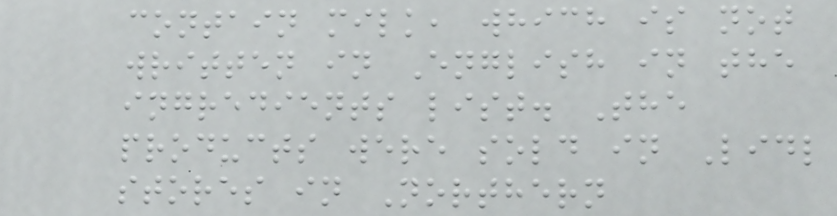contain milk, which is not
written in English in the
ingredients list. The
products were sold in Lidl
stores in Northern
